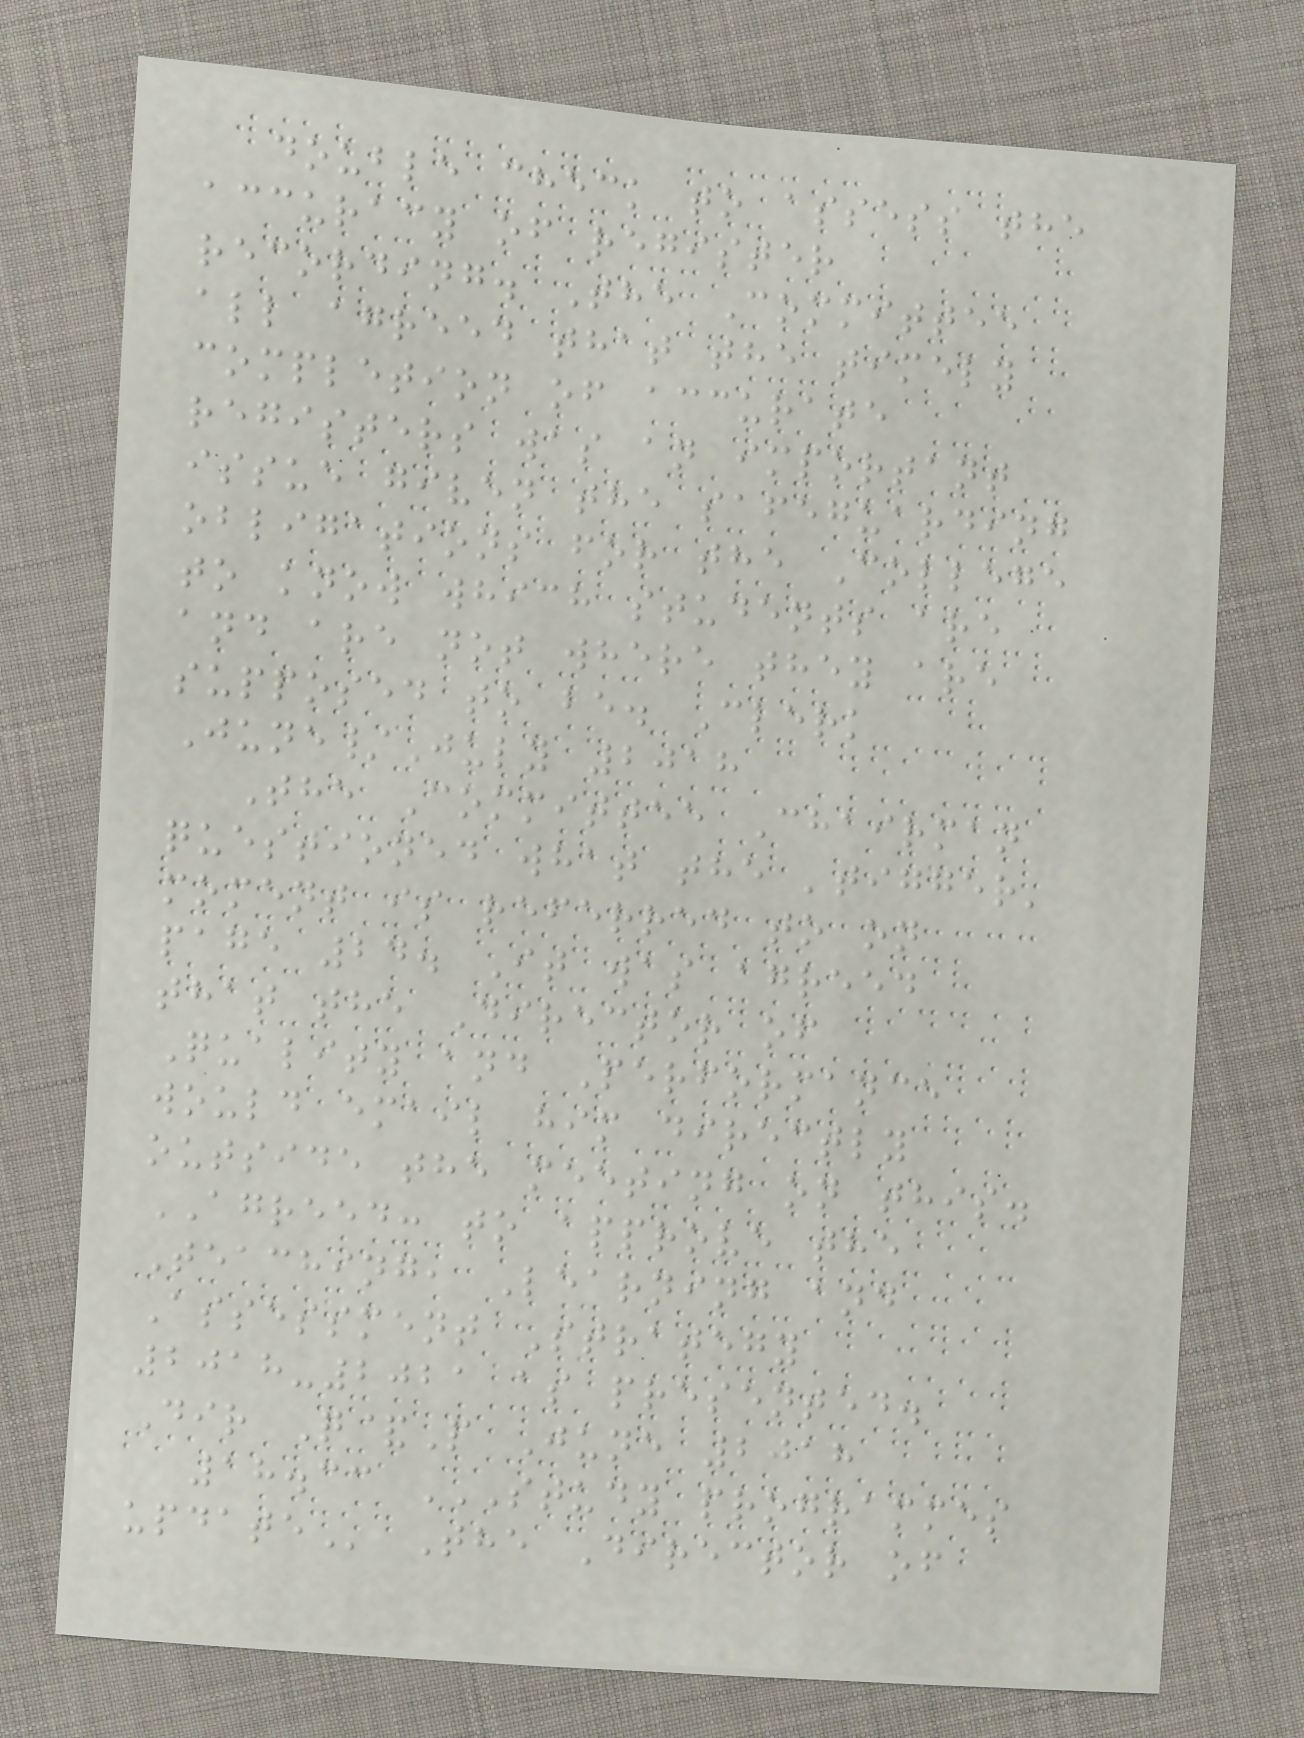double check to assess the
accuracy of register
recording. The Committee
all agreed that the timely
completion of accurate
registers was an important
issue given the safeguarding
obligations for the College
to know which students are
and are not where they are
supposed to be. Clerk
June/July 2018
The Committee Chairman
questioned what the 'tigger'
moment is referred to on
page 24. It was agreed
that the Director of
Quality and Performance
would email him directly
outside the meeting on this.
AGREED: to approve the
Teaching, Learning and
Assessment Strategy
2018-2021 as presented.
Dir Q&P June 2018
18.33 STUDY PROGRAMMES
UPDATE The Director of
